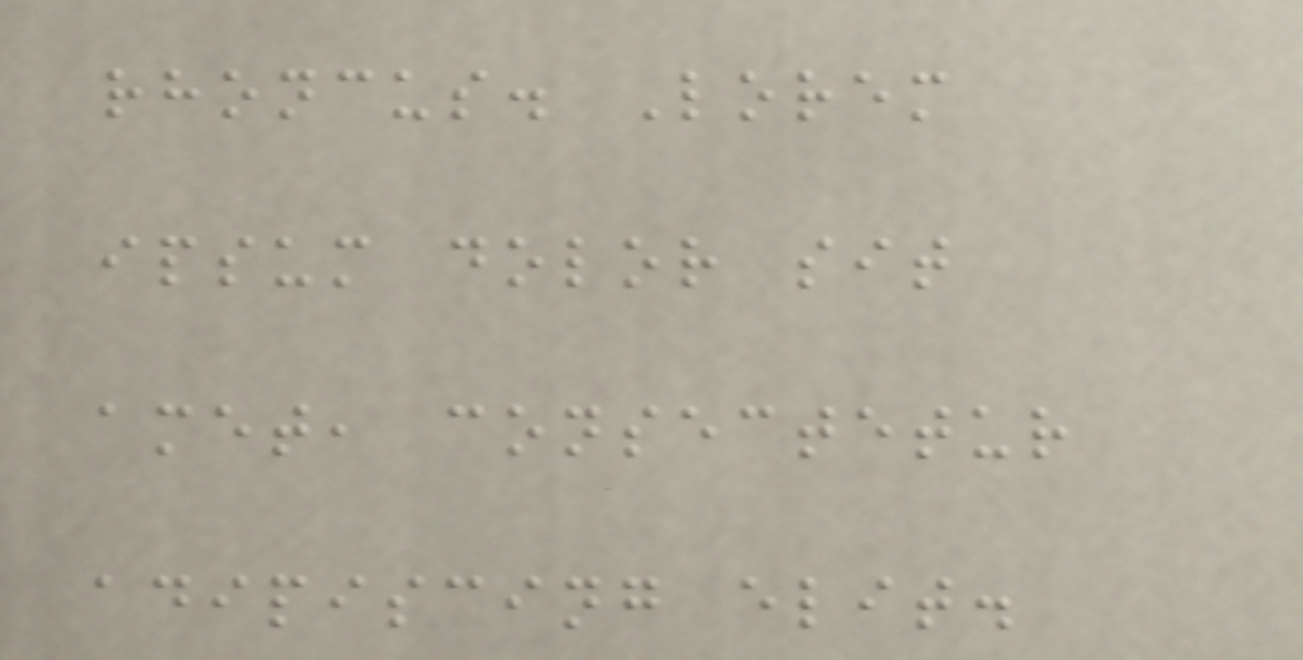rhoncus. Lorem
ipsum dolor sit
amet, consectetur
adipiscing elit.
